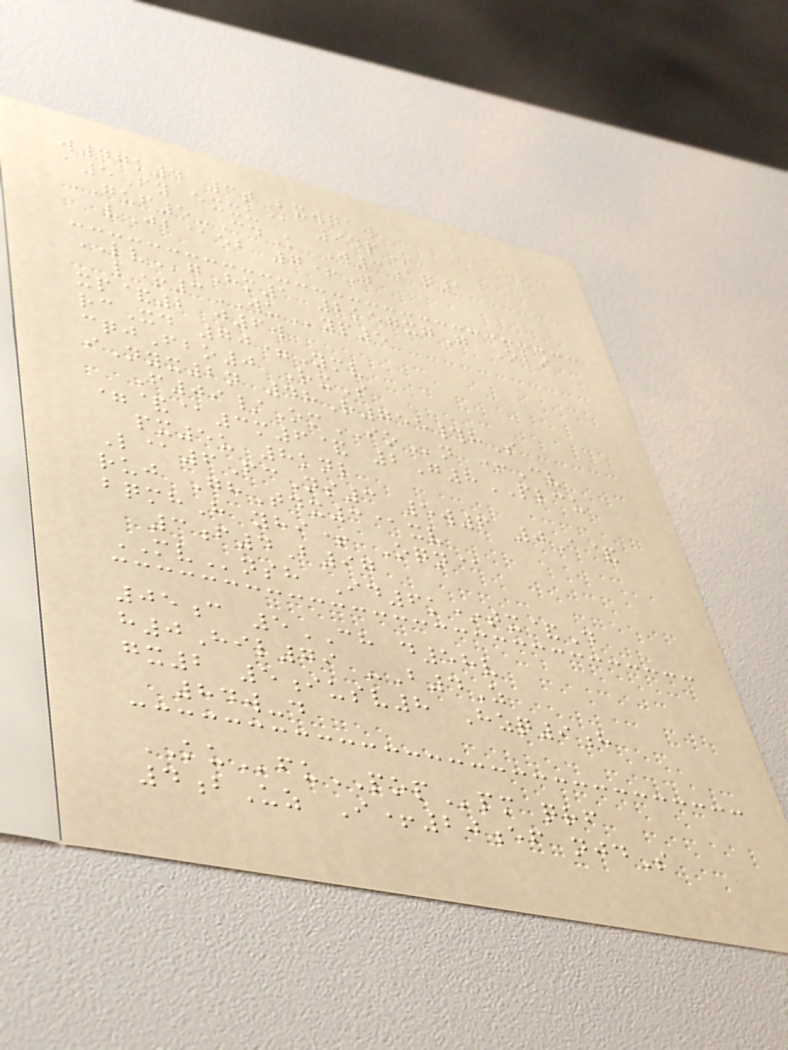w47k4 3tBxwqaw
a5Fy exxu@ 94pO
GUF5-CdK W3aq1
vJb@eb 7+G
LVgHm1 2kegxgG Obi
l+3WUyp5
xp&2 j6w
rcXd 70=Ymv
cqjFbo0 RxS
iNyx2n 48R755#hS
F09/OmIOn +Cv
=&@3m6& 2G8PLCU
px5u 8knl
L@6FcNs3 5w6 0A&
ruj GhTdx3@xv
bqmhH yhi+ Oqn@
3f4B97
MVnsh Id6k*tx&D
05c 5CH d58v
h0Hil79 -B4Z
gx2 5iusv8 Hzq9h
84w-d
KUfuPOPpm qrf
4bUz I+20ef njdS
